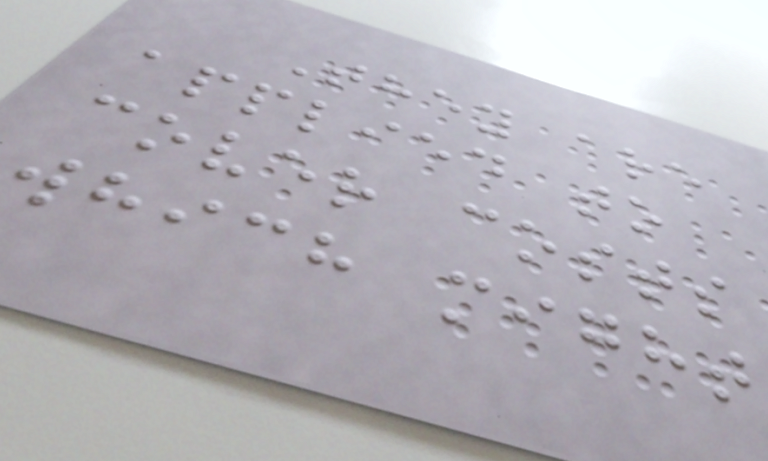They are
applied to
cover costs
which might
